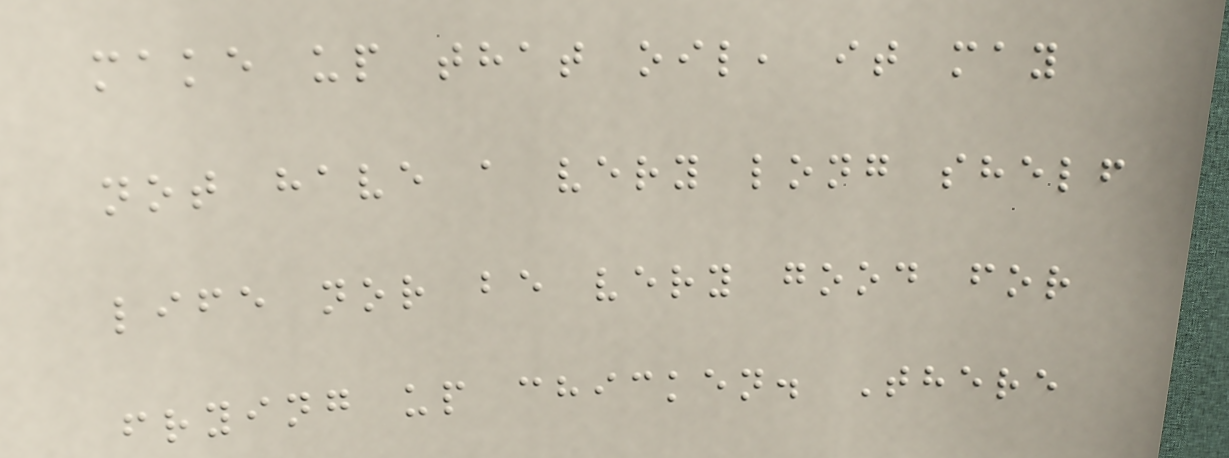make up that oil, it may
not have a very long shelf
life nor be very good for
frying up chicken. There
